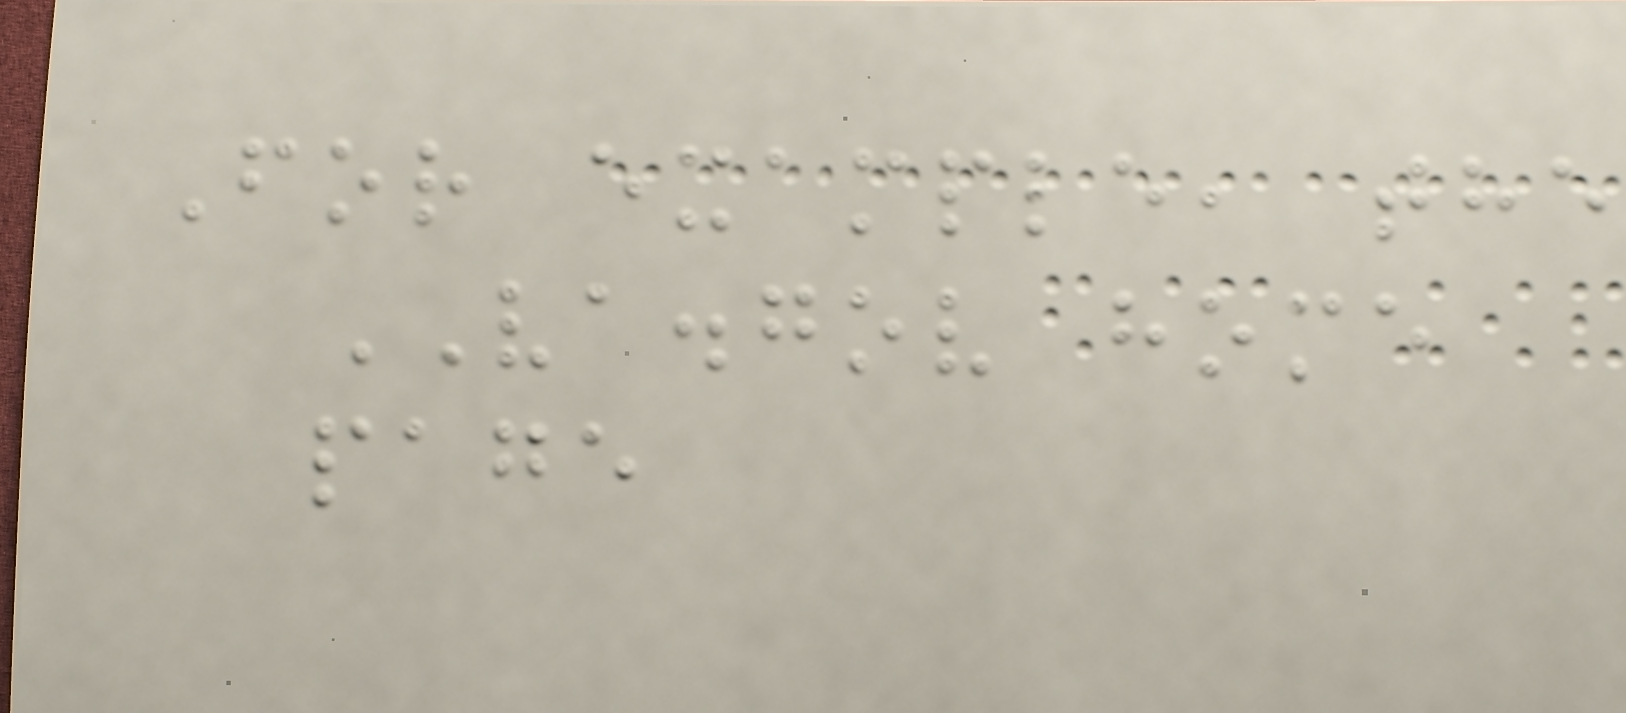For example, the
VA.gov home
page
